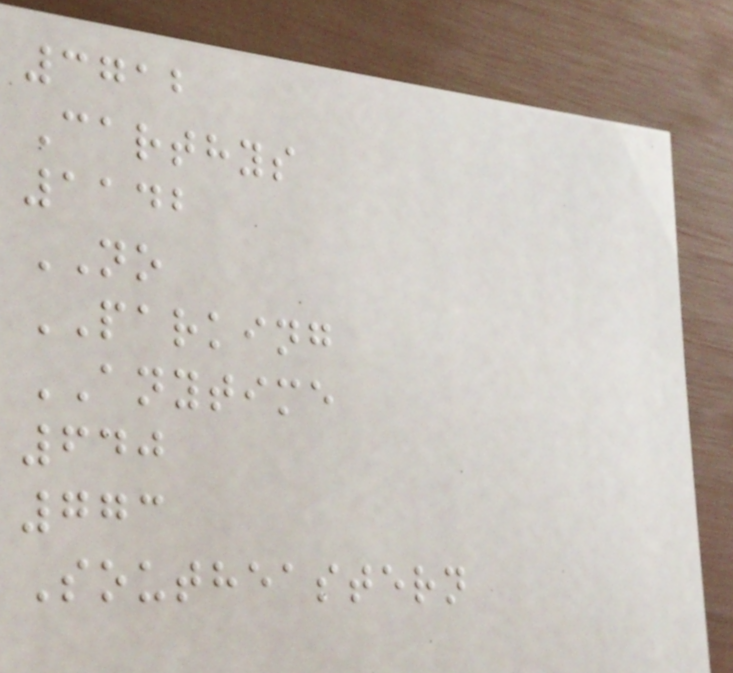3712
Carthys
1142
NO
PARKING
ANYTIME
640
773
Southeastern
